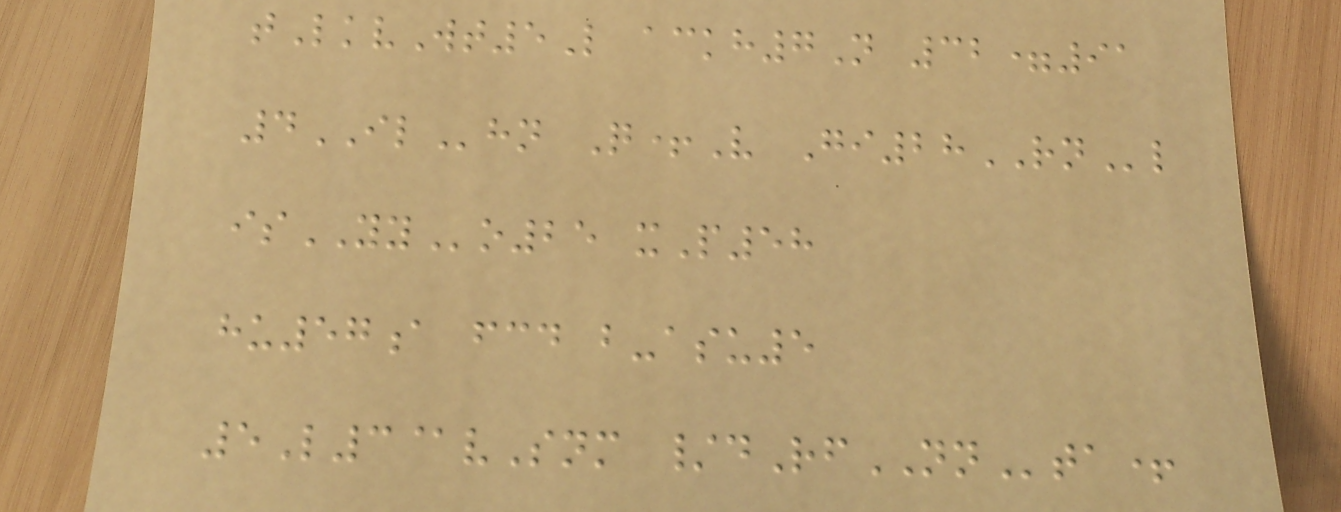tLkvWt5L ackh7N 32=91
4ILhn Q+V Gi28RNl
isYYo25 xP58
hu57a fcd b-asu5
5L3@vSnm /dRfNNta+
